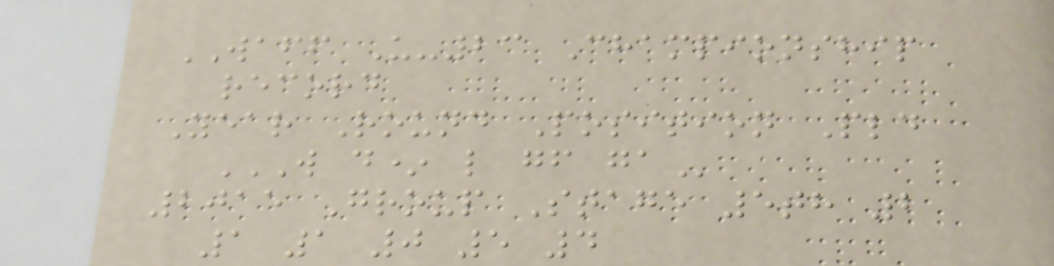WAFF U-23 Championship
record
Year Round Position Pld
W D* L GF GA
2015 Group Stage 5th 2
1 1 0 5 4
